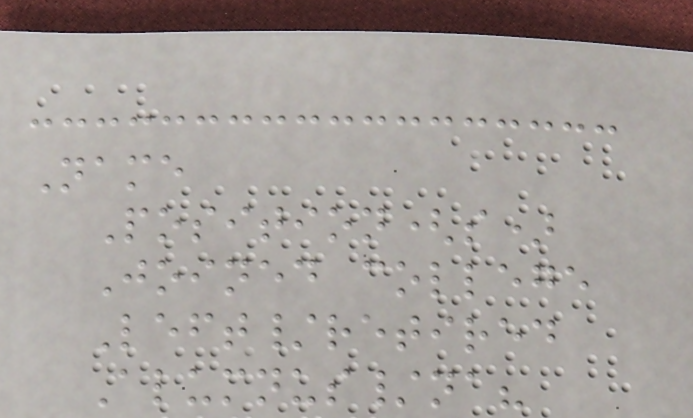Name
Position(s)
Joined college
Left/retired
Alumnus/na?
